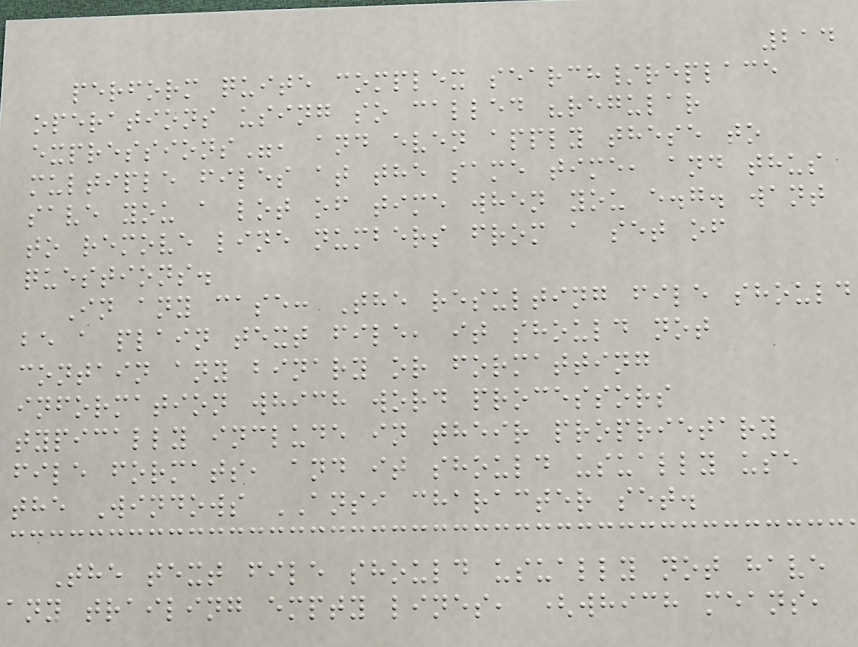214
perform quite complex search/replace
operations using so called "regular
expressions", and even apply these to
multiple files at the same time, and thus
save you a lot of time when you e.g. want
to remove line numbers from a set of
questions.
In any case: The resulting file should
be a plain text file, it should not
contain any binary or formatting
information which word processors
typically include in their proprietary
file formats, and it should usually use
the Windows ANSI character set.
The text file should usually not have
any trailing empty lines, (which means,
